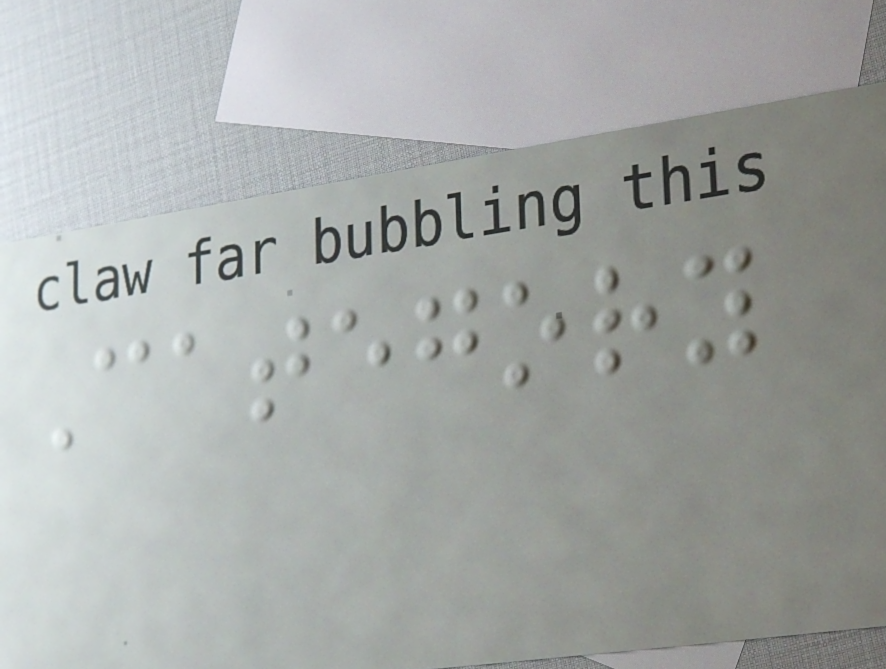Category
